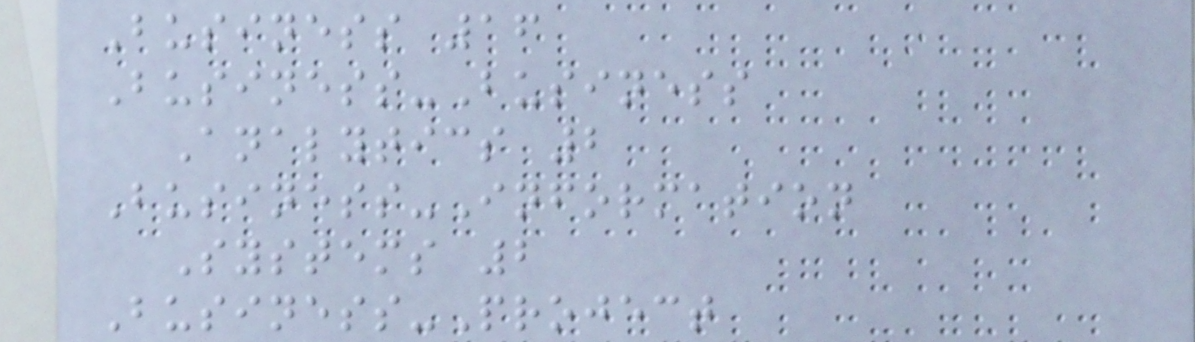Business 16
Business-Business
Analytics 2
Business-Information
Systems 2
Business-Project
